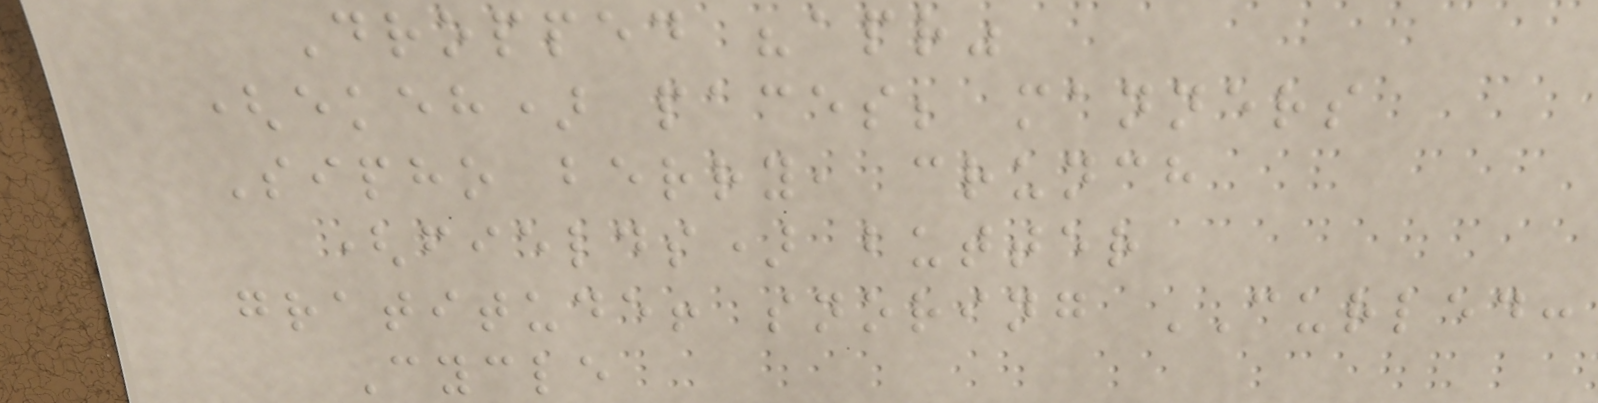Dropped "apr"
(ekeh) paces; manners
Sipho berry, crunch
(fields) butter
gratitude! snoring CURLED:
Cycle
